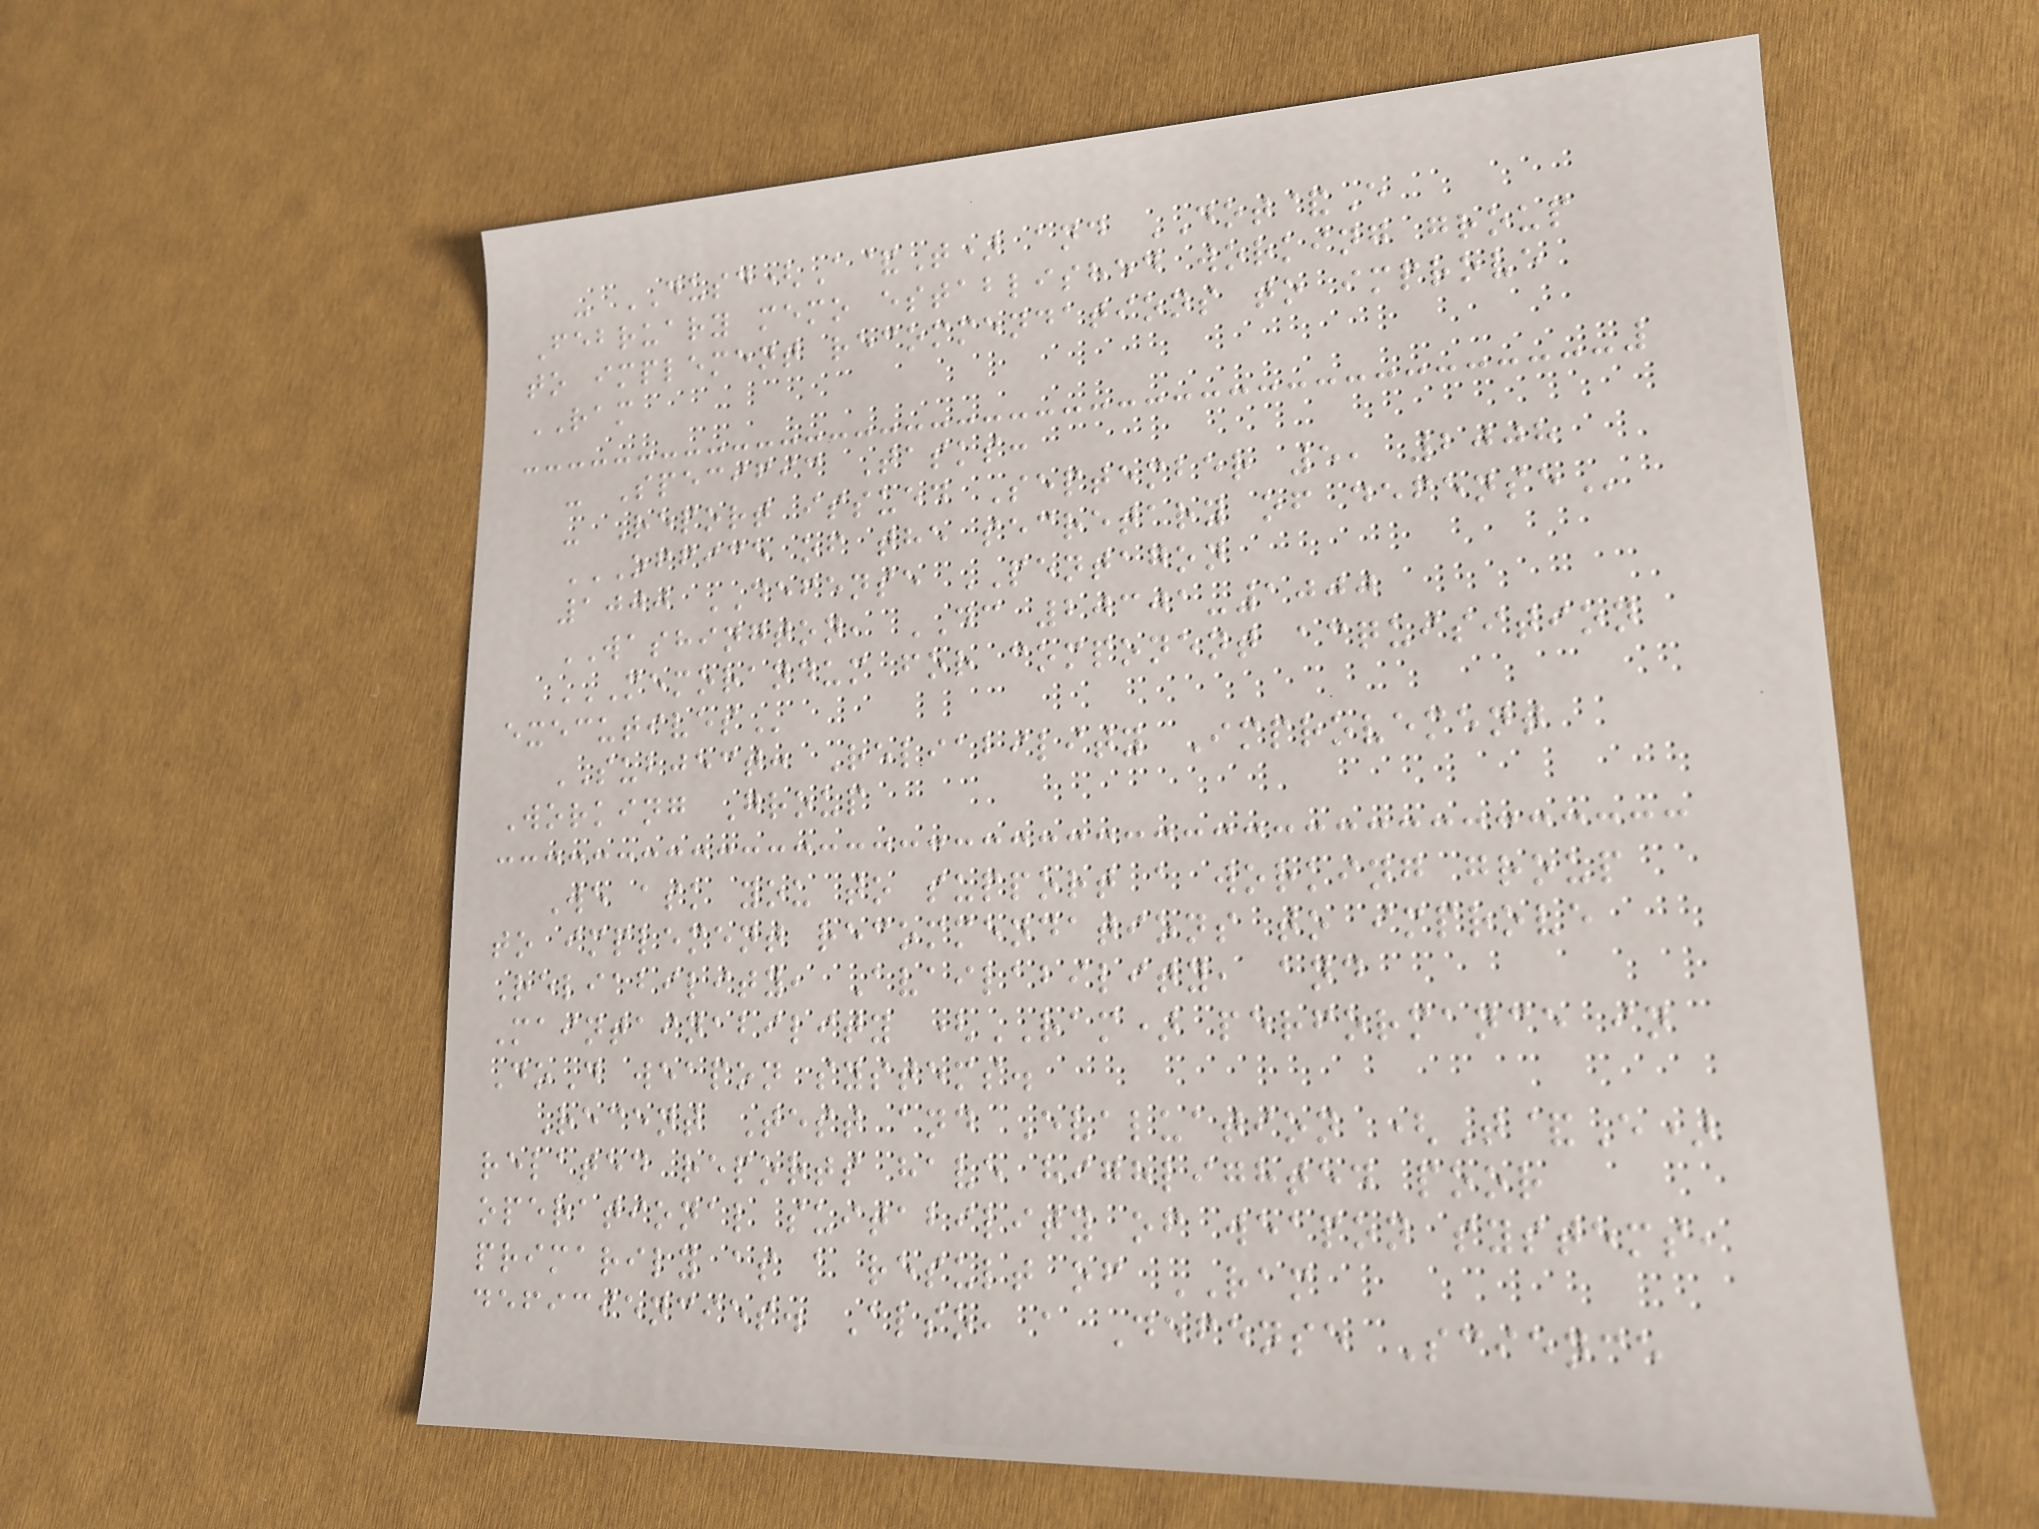- DUSD(A&T) and DOT&E
February memo established working group
to implement recommendations to improve
RAM
- Specific Tasks:
- Report issued September 5, 2008
OFFICE OF THE SECRETARY OF DEFENSE
1000 DEFENSE PENTAGON
WASHINGTON, DC 20301-1000
MEMORANDUM FOR COMPONENT ACQUISITION
EXECUTIVES
SUBJECT: Reliability Improvement
Working Group
We ask you to support a working group
to implement recommendations to improve
Reliability, Availability, and
Maintainability (RAM) performance in
DoD weapon systems.
Recent Test and Evaluation (T&E)
related reports have highlighted poor
operational suitability of weapon systems,
primarily as a result of RAM
deficiencies. Also, a Defense Science
